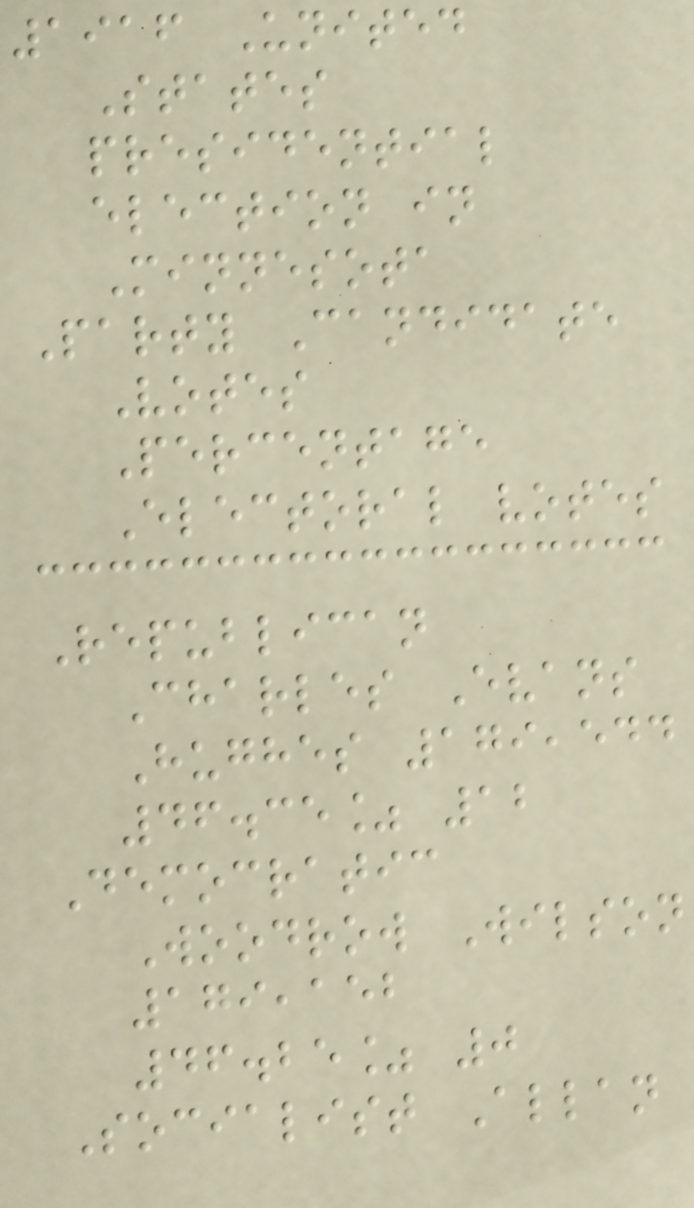1916 United
States
presidential
election in
Minnesota
Party Candidate
Votes
Percentage
Electoral votes
Republican
Charles Evans
Hughes 179,544
46.35% 12
Democratic
Woodrow Wilson
179,152
46.25% 0
Socialist Allan
